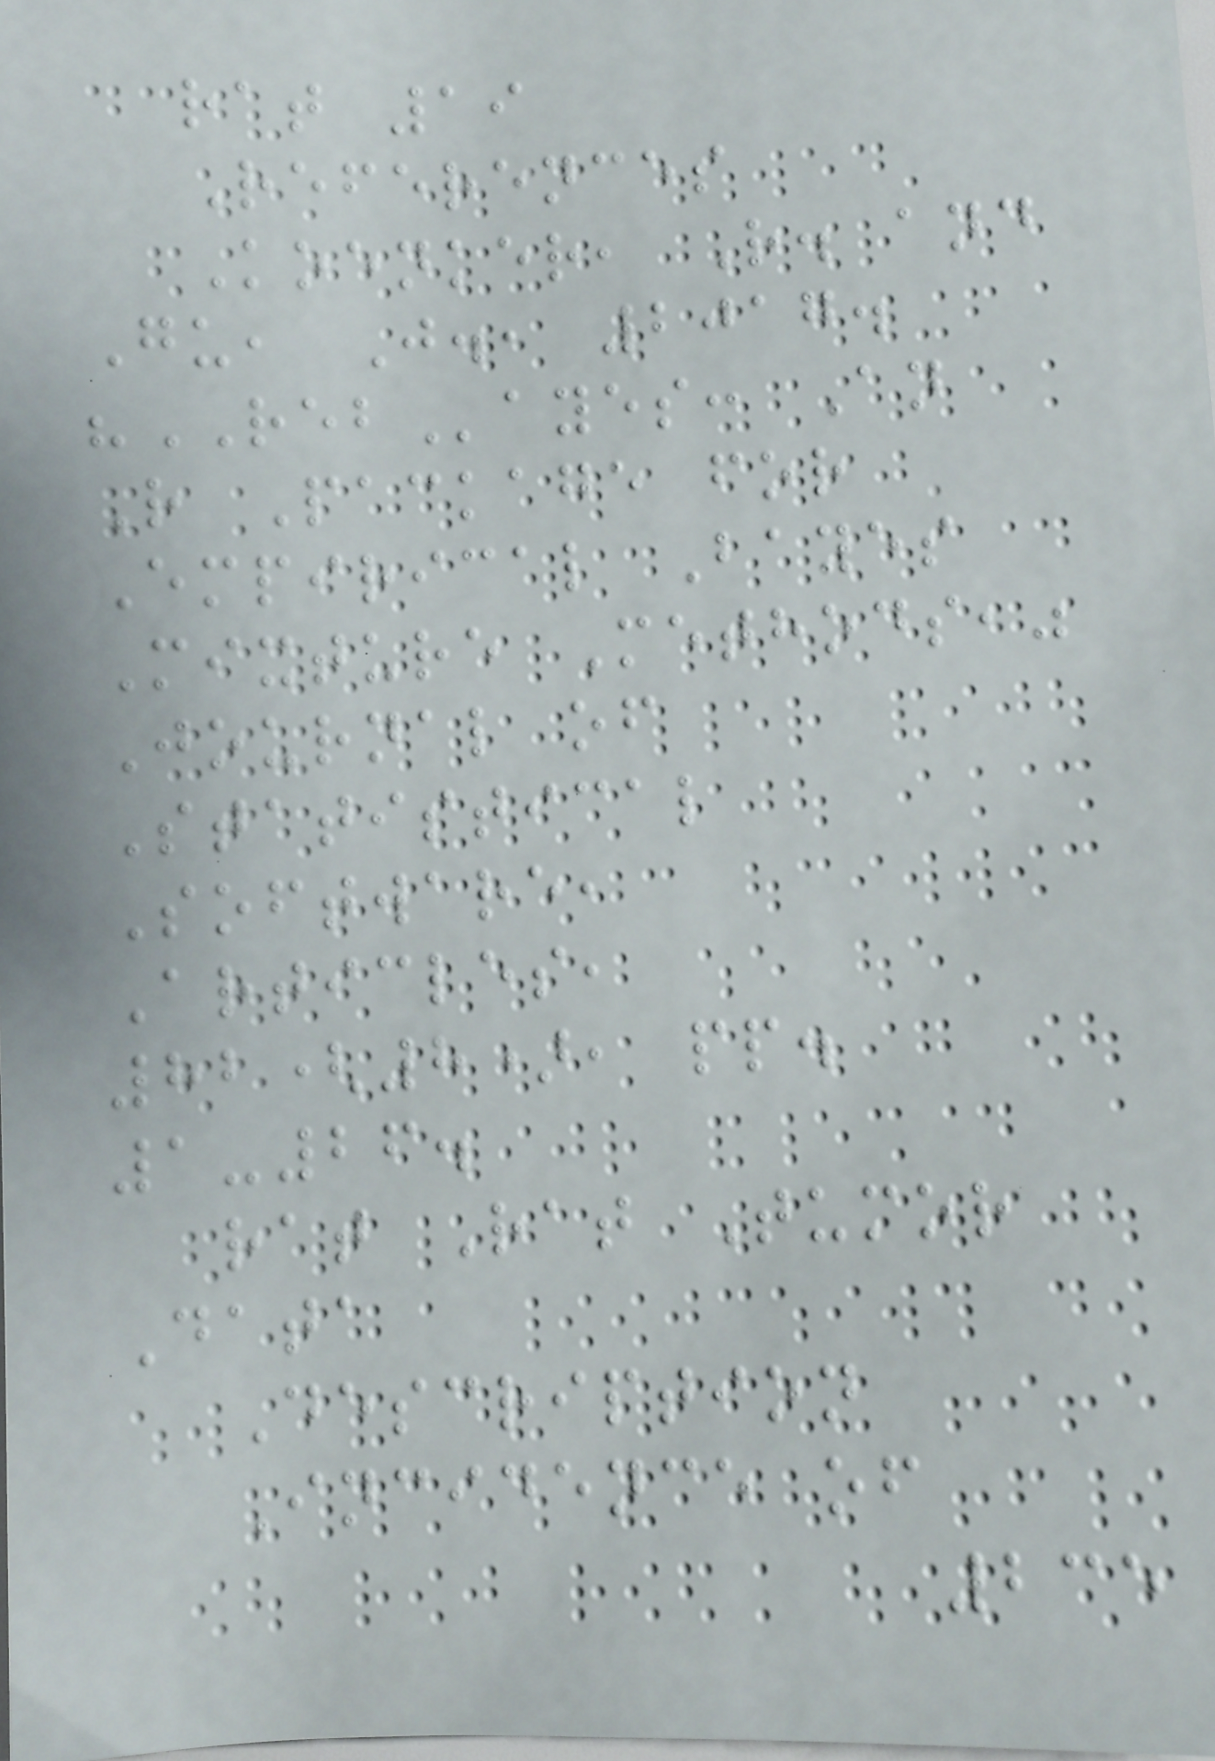rat 19
References
Koenker, R. and
Gu, J., 2017.
"REBayes: An
R Package for
Empirical Bayes
Mixture Methods,"
Journal of
Statistical
Software,
Articles,
82(8), pp.
1-26.
rat Rat Tumor
Data
Description
Incidence of
235
